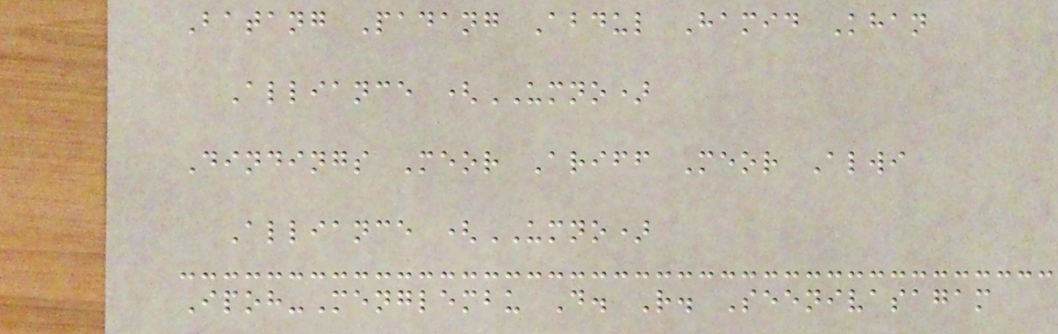Batang Padang Abdul Hamid Khan
Alliance (UMNO)
Dindings Meor Ariff Meor Alwi
Alliance (UMNO)
Ipoh-Menglembu D. R. Seenivasagam
